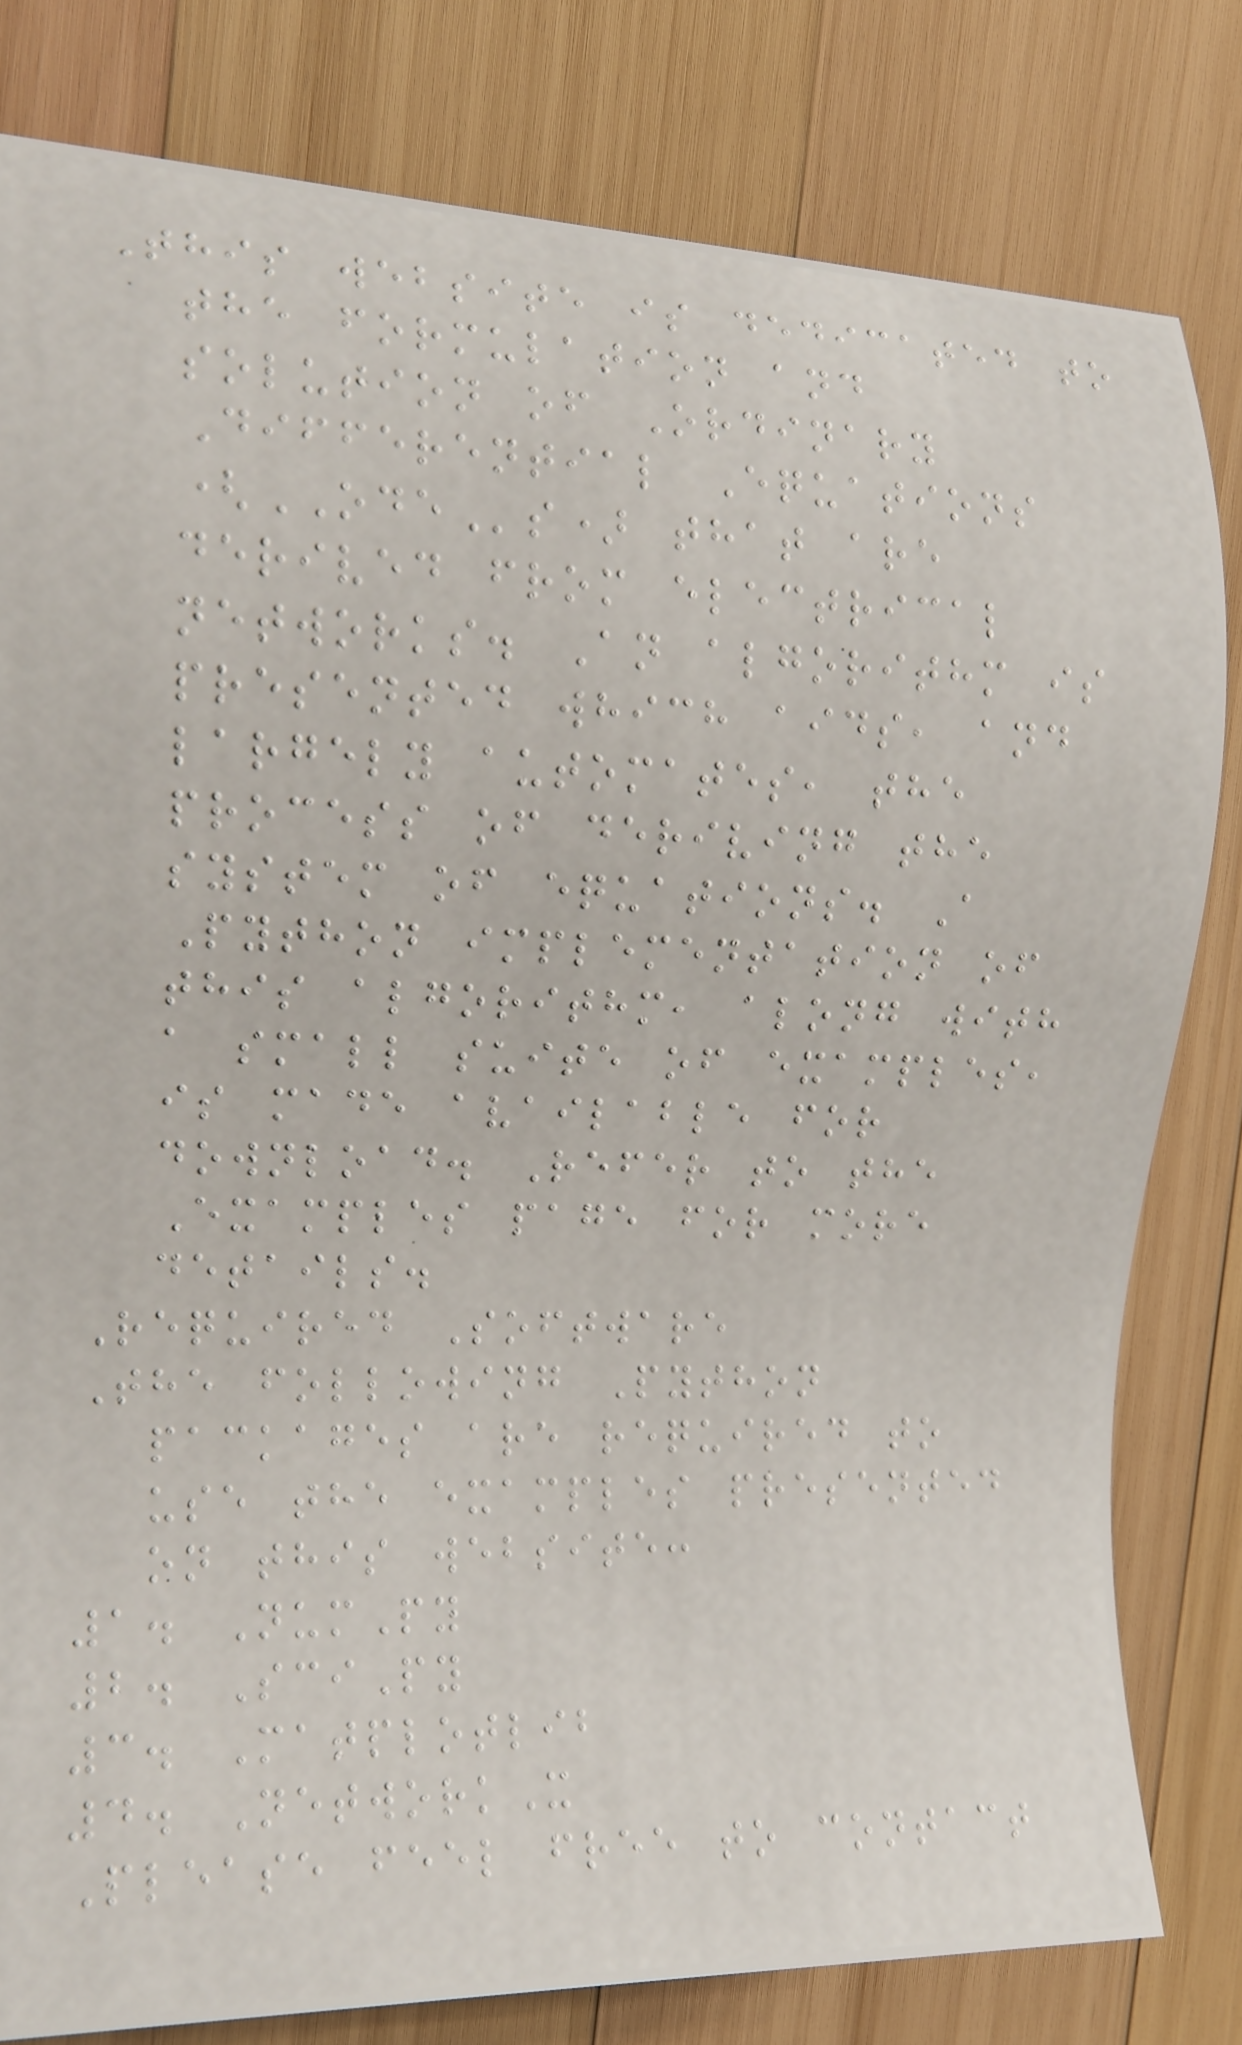This website is dedicated to
the formulation and
solution of Ordinary
Differential Equations
(ODEs) that are
derived from electrical
networks. An algorithm is
presented which aids, and
largely automates, the
process of deriving the
system of equations. A
Python implementation of
this algorithm, along with
a small suite of examples,
is made available for
download. Refer to the
Examples page for more
details.
Required Software
The following Python
packages are required to
use the examples presented
on this website:
1. NumPy
2. SciPy
3. Matplotlib
4. NetworkX
Please feel free to contact
